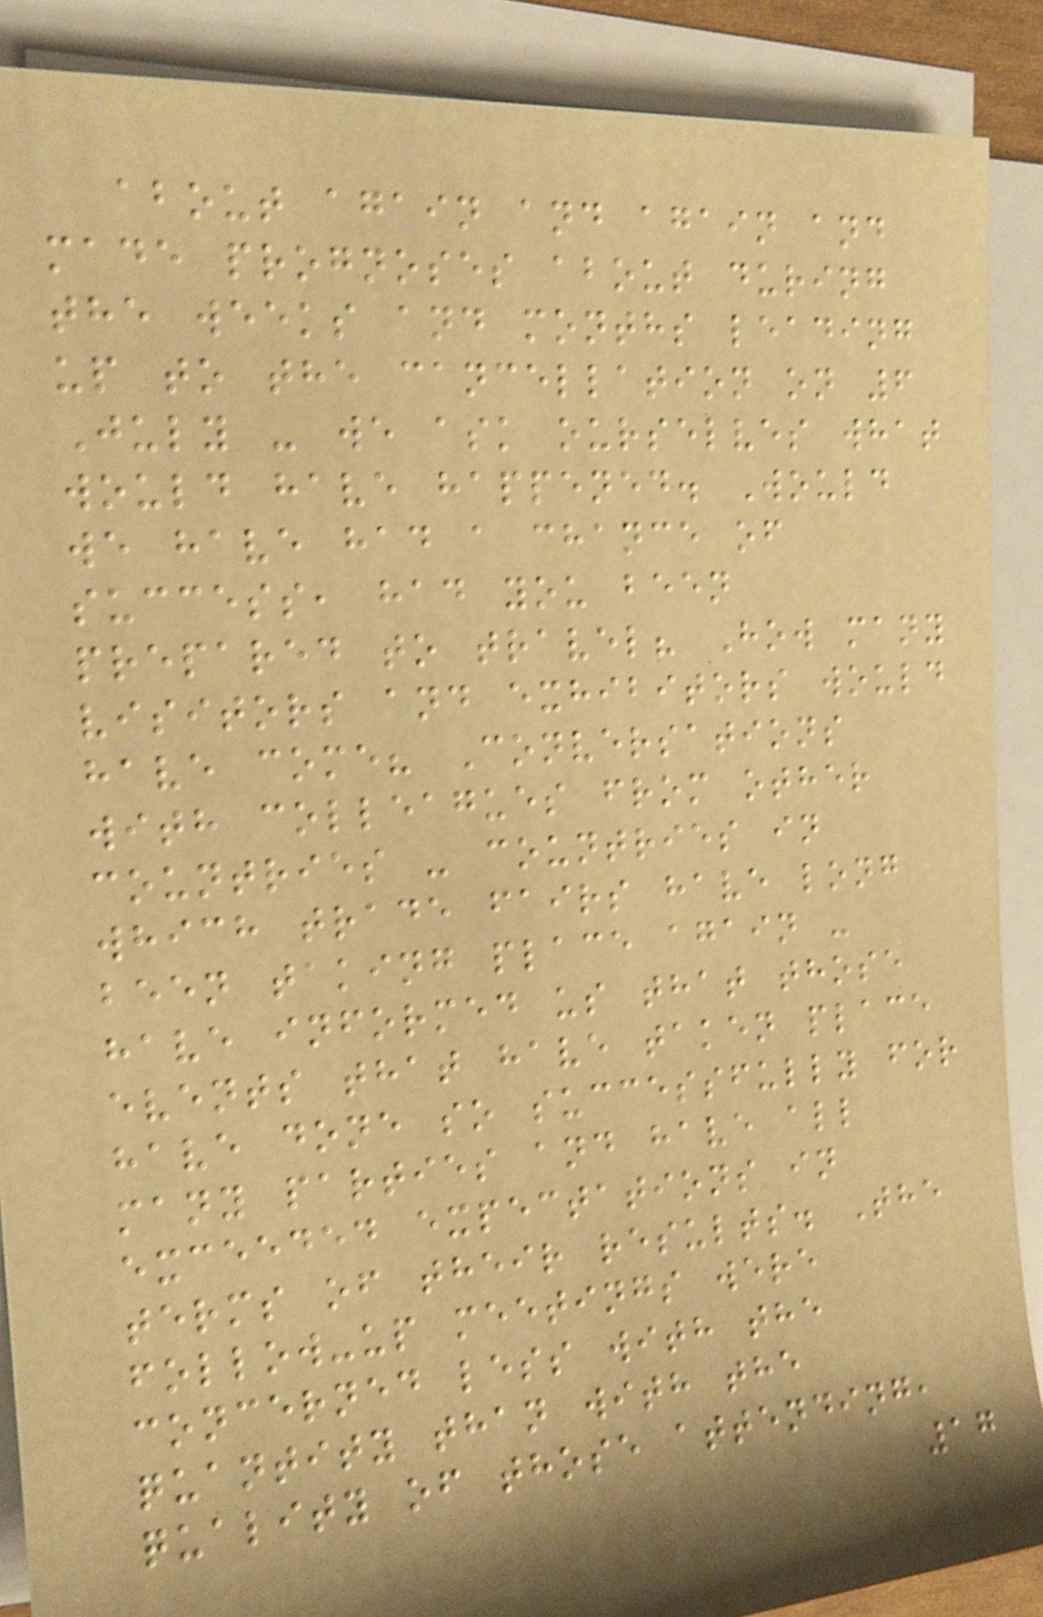about again and again and
made prognoses about during
the weeks and months leading
up to the cancellation on 6
July - we ask ourselves what
would have happened. Would
we have had a chance of
success, had you been
prepared to travel? How many
visitors and exhibitors would
have come? Conversations
with colleagues from other
countries - countries in
which trade fairs have long
been taking place again -
have informed us that those
events that have taken place
have done so successfully for
many parties and have all
exceeded expectations in
terms of their results. The
follow-up meetings were
concerned less with the
quantity than with the
quality of those attending,
17
